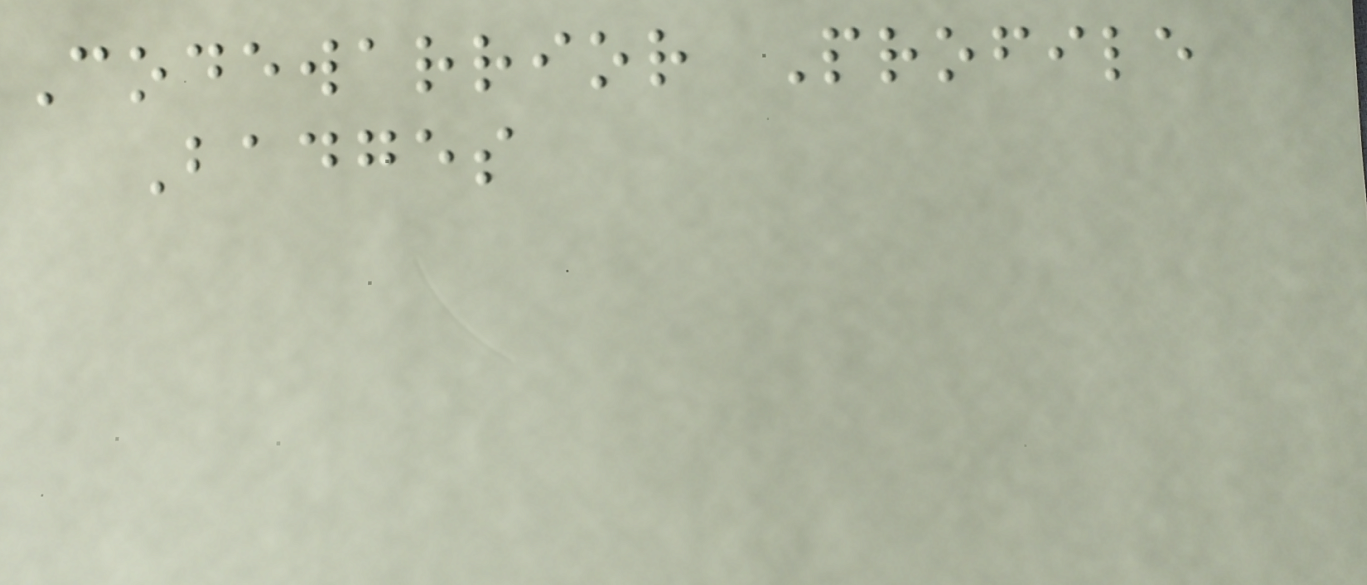Codewarrior Profile
Badges
